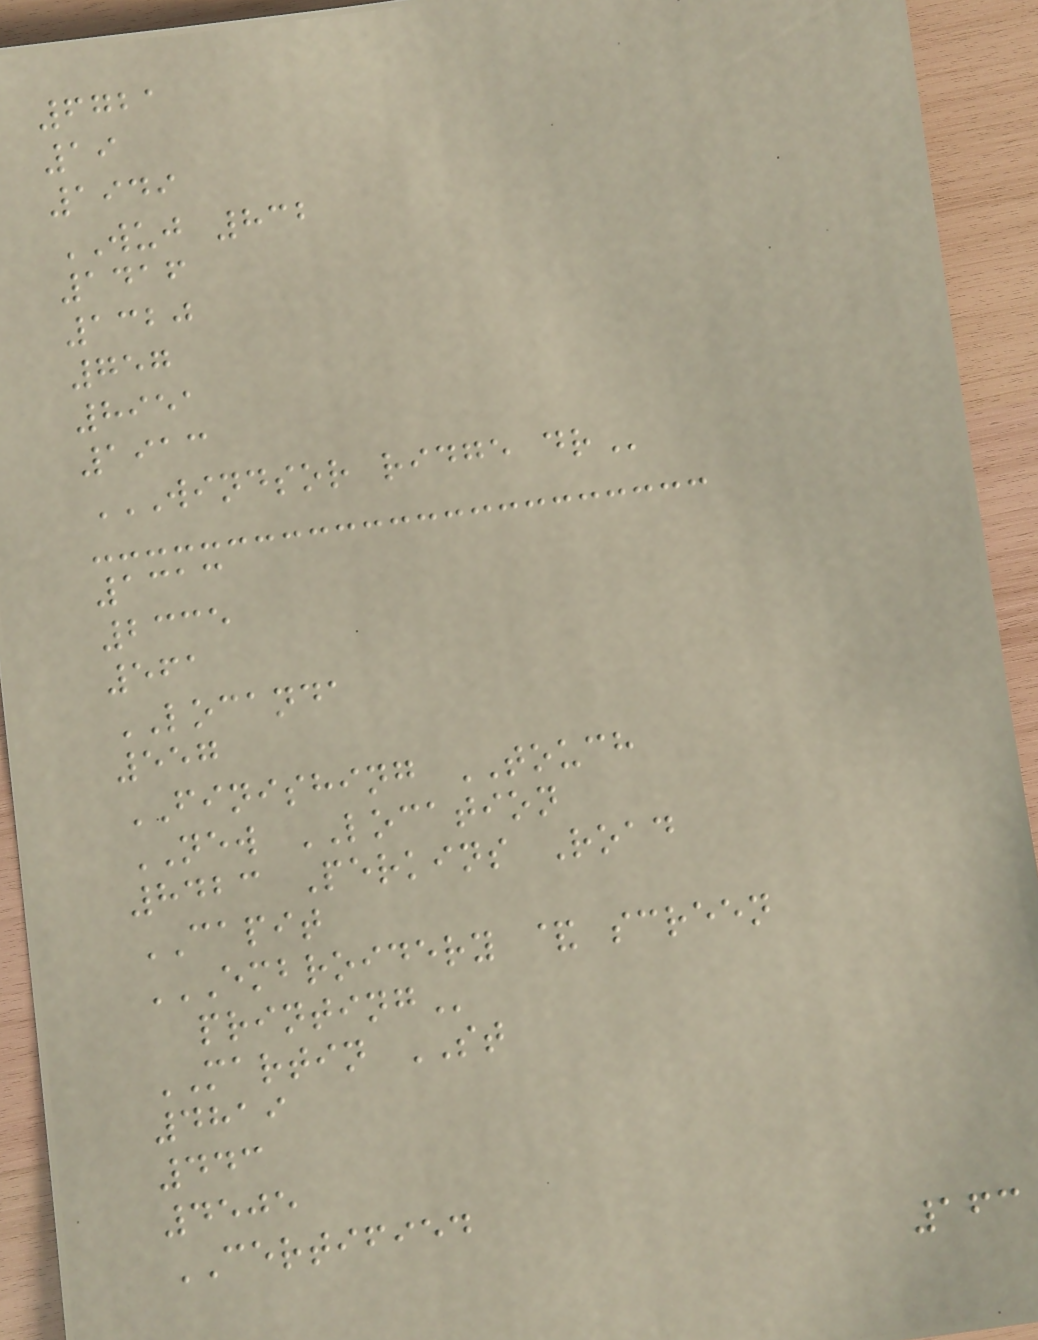6721
19
1949
WUJ 832
1416
1320
757
8951
1913
WINDSOR RIDGE DR
1313
2335
561
LOCANDA
557
FINISHING TOUCH
NEW LOCATION
8423 Perkins Road
CAPIT
EMBROIDERY & SCREEN
PRINTING
MARTIN ST
4819
443
4505
CERTIFIED
163
